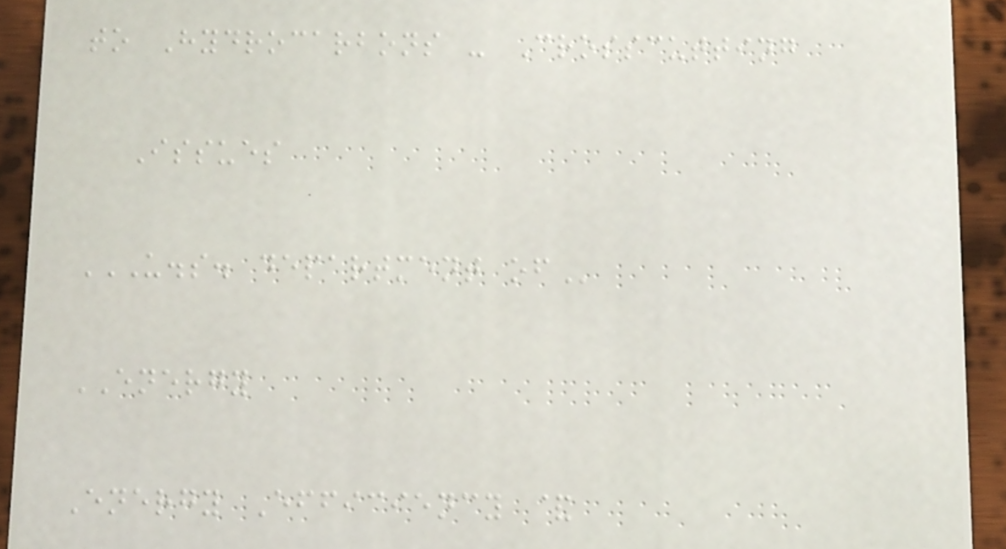to Hydrocarbons - Crosscutting
Issues
U.S. DEPARTMENT OF
ENERGY
Energy Efficiency &
